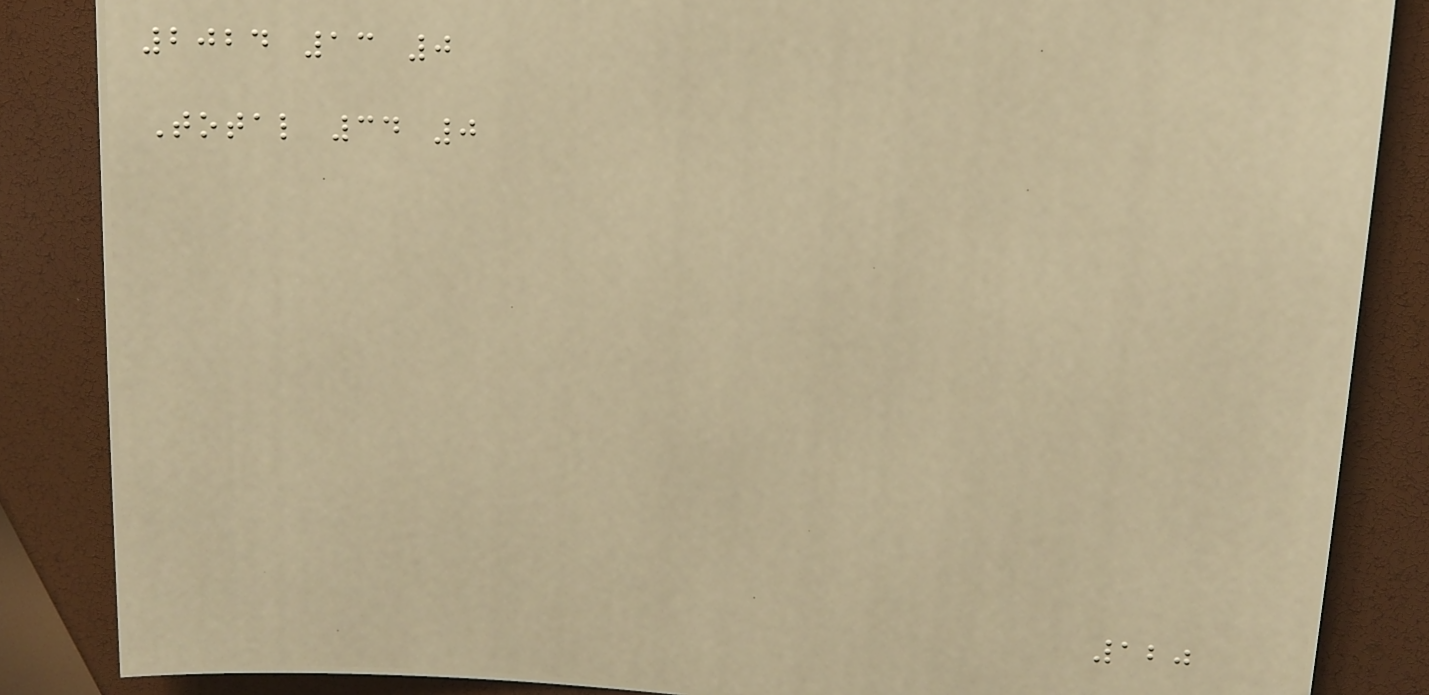2024 13 0
Total 34 0
120
